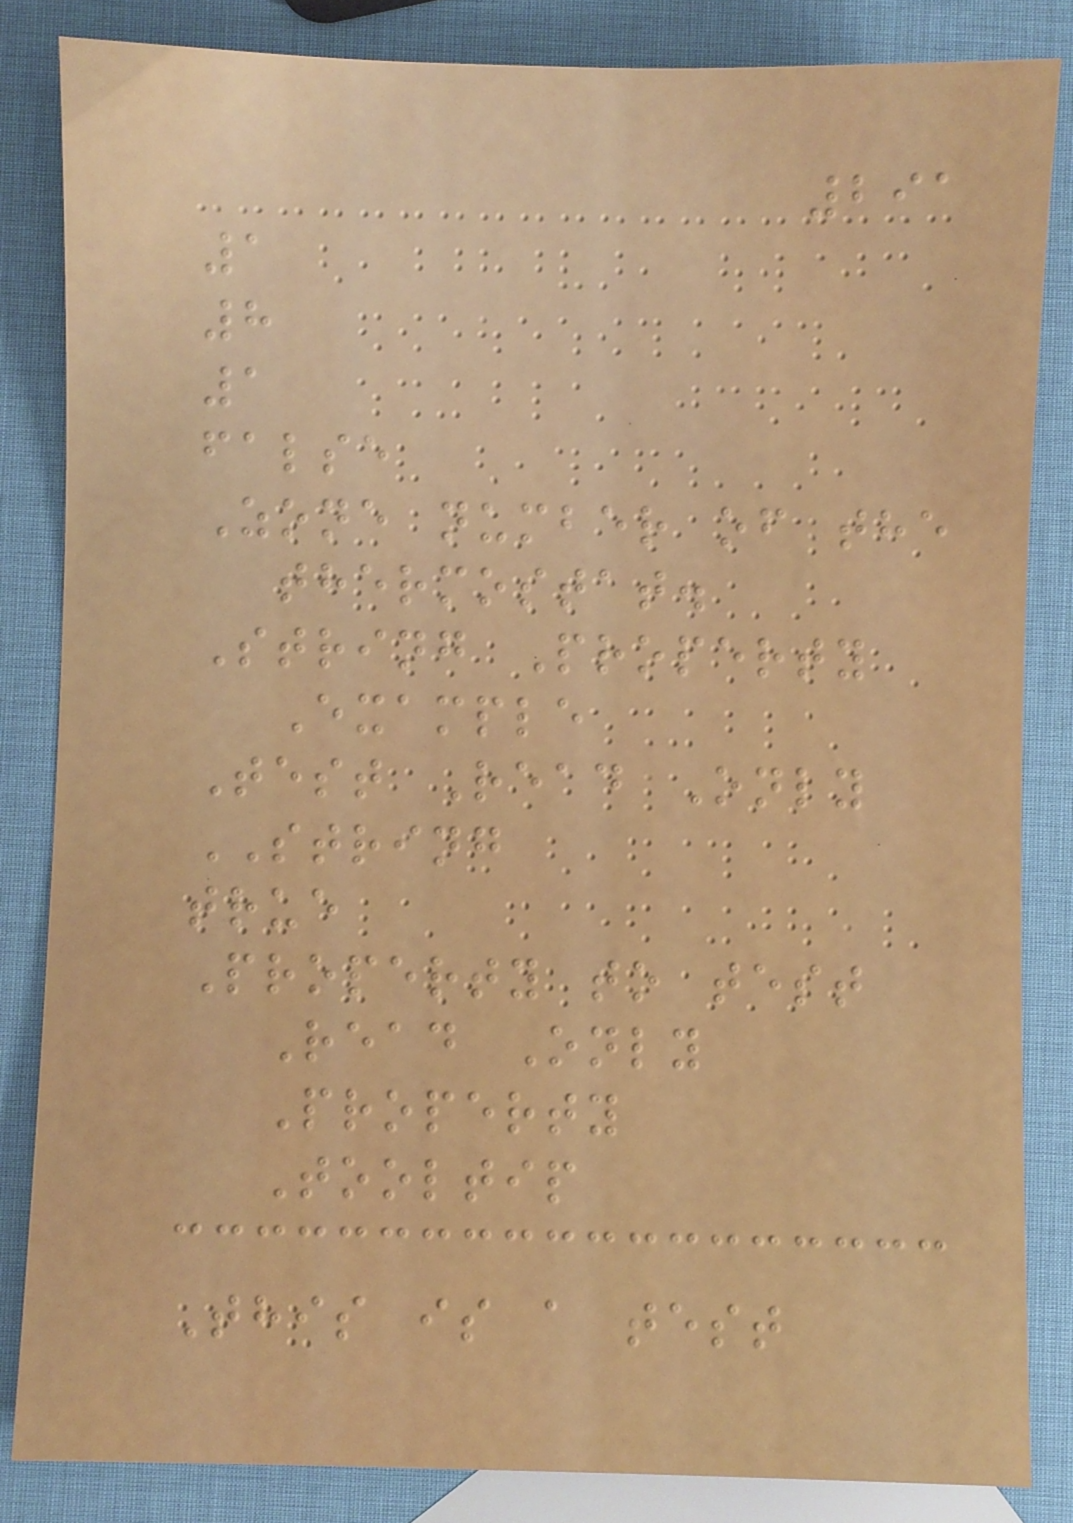291
1
8
1
false
Zone number of the
thermostat.
String Property
Example
Test Read Only
STRING
true
Property to test
Read Only
Property
Tooltip
This is a test
